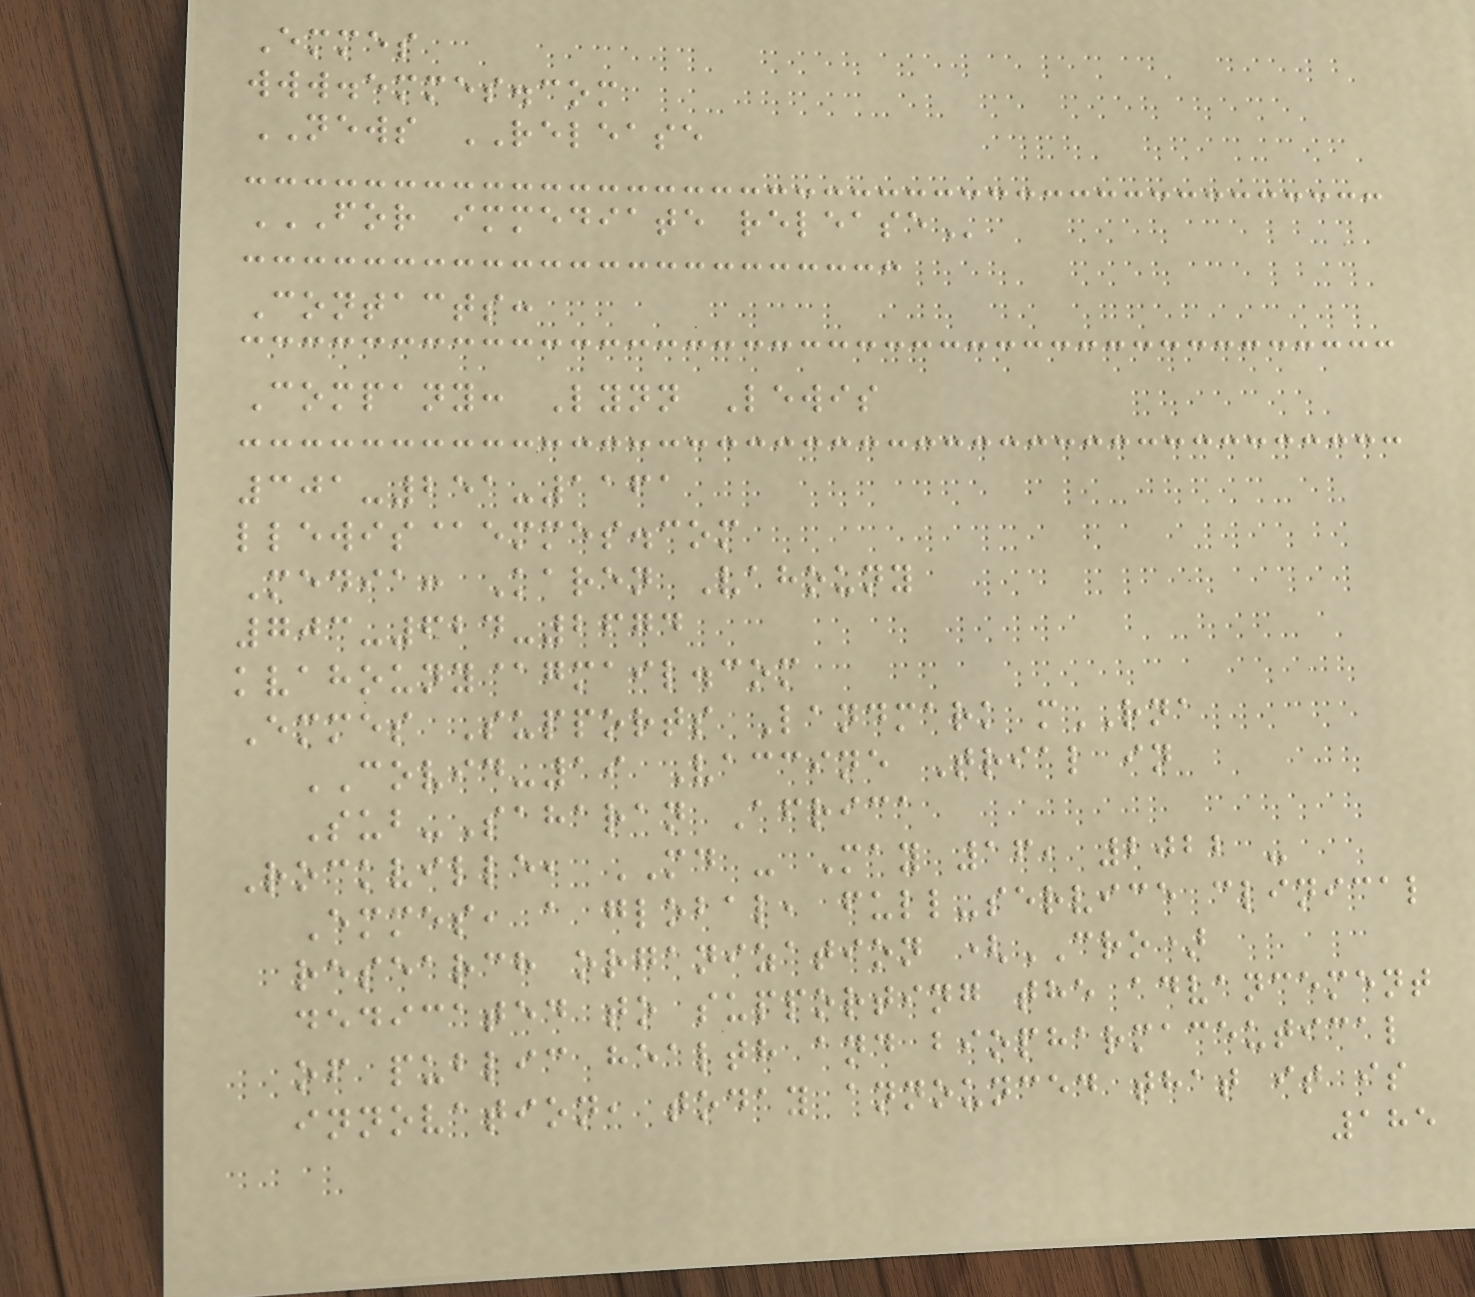Emmes
www.emmes.com
NEWS RELEASE
FOR IMMEDIATE RELEASE
Contacts:
Company: Lynn Lewis
301-251-1161
llewis@emmes.com
Media: Karen Vahouny
703-624-2674
kvahouny@gmail.com
Emmes Supports Landmark mRNA
COVID-19 Vaccine Trial in
Sub-Saharan Africa
Rockville, MD - May 16, 2022 -
Emmes, a global, full-service clinical
research organization (CRO)
dedicated to supporting the advancement
of public health and biopharmaceutical
innovation, today announced that it is
185
